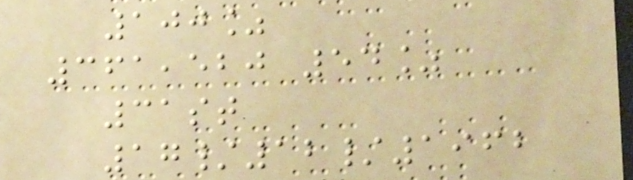100%
361,520 54%
31st
17/12/1962
